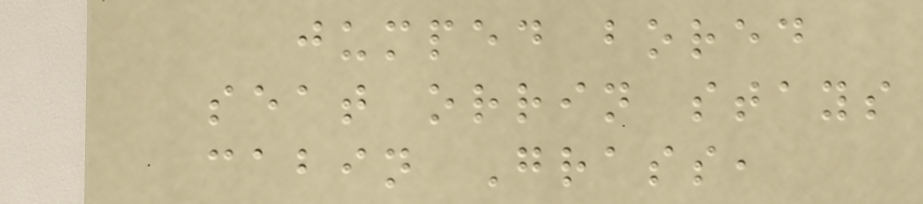jumped bored
seat orrin stays
cabin Grass,
